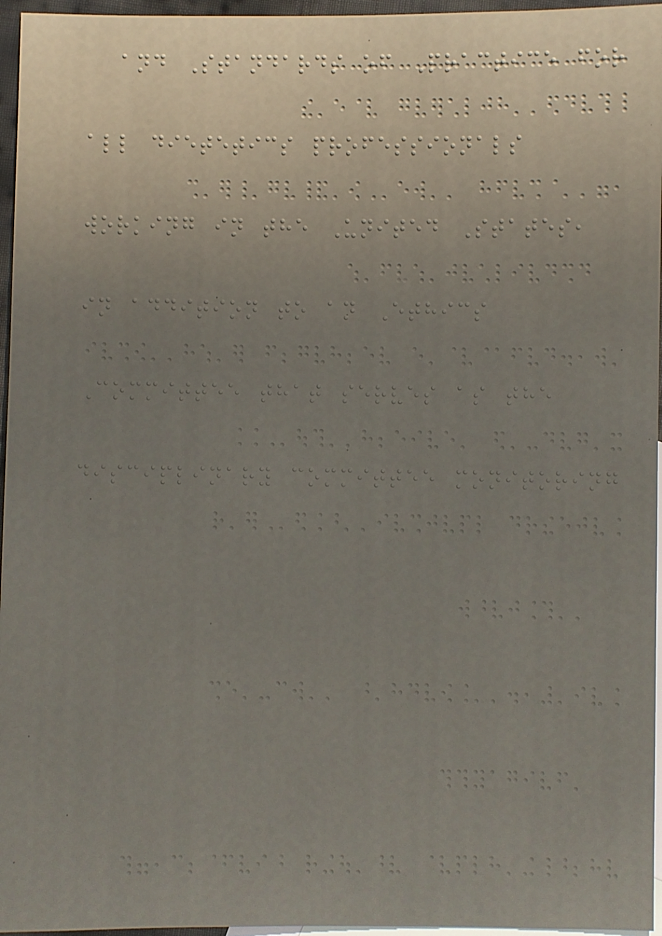and Standards of Practice for
all dietetics professionals
working in the United States,
in addition to an Ethics
Committee that serves as the
disciplinary committee monitoring
